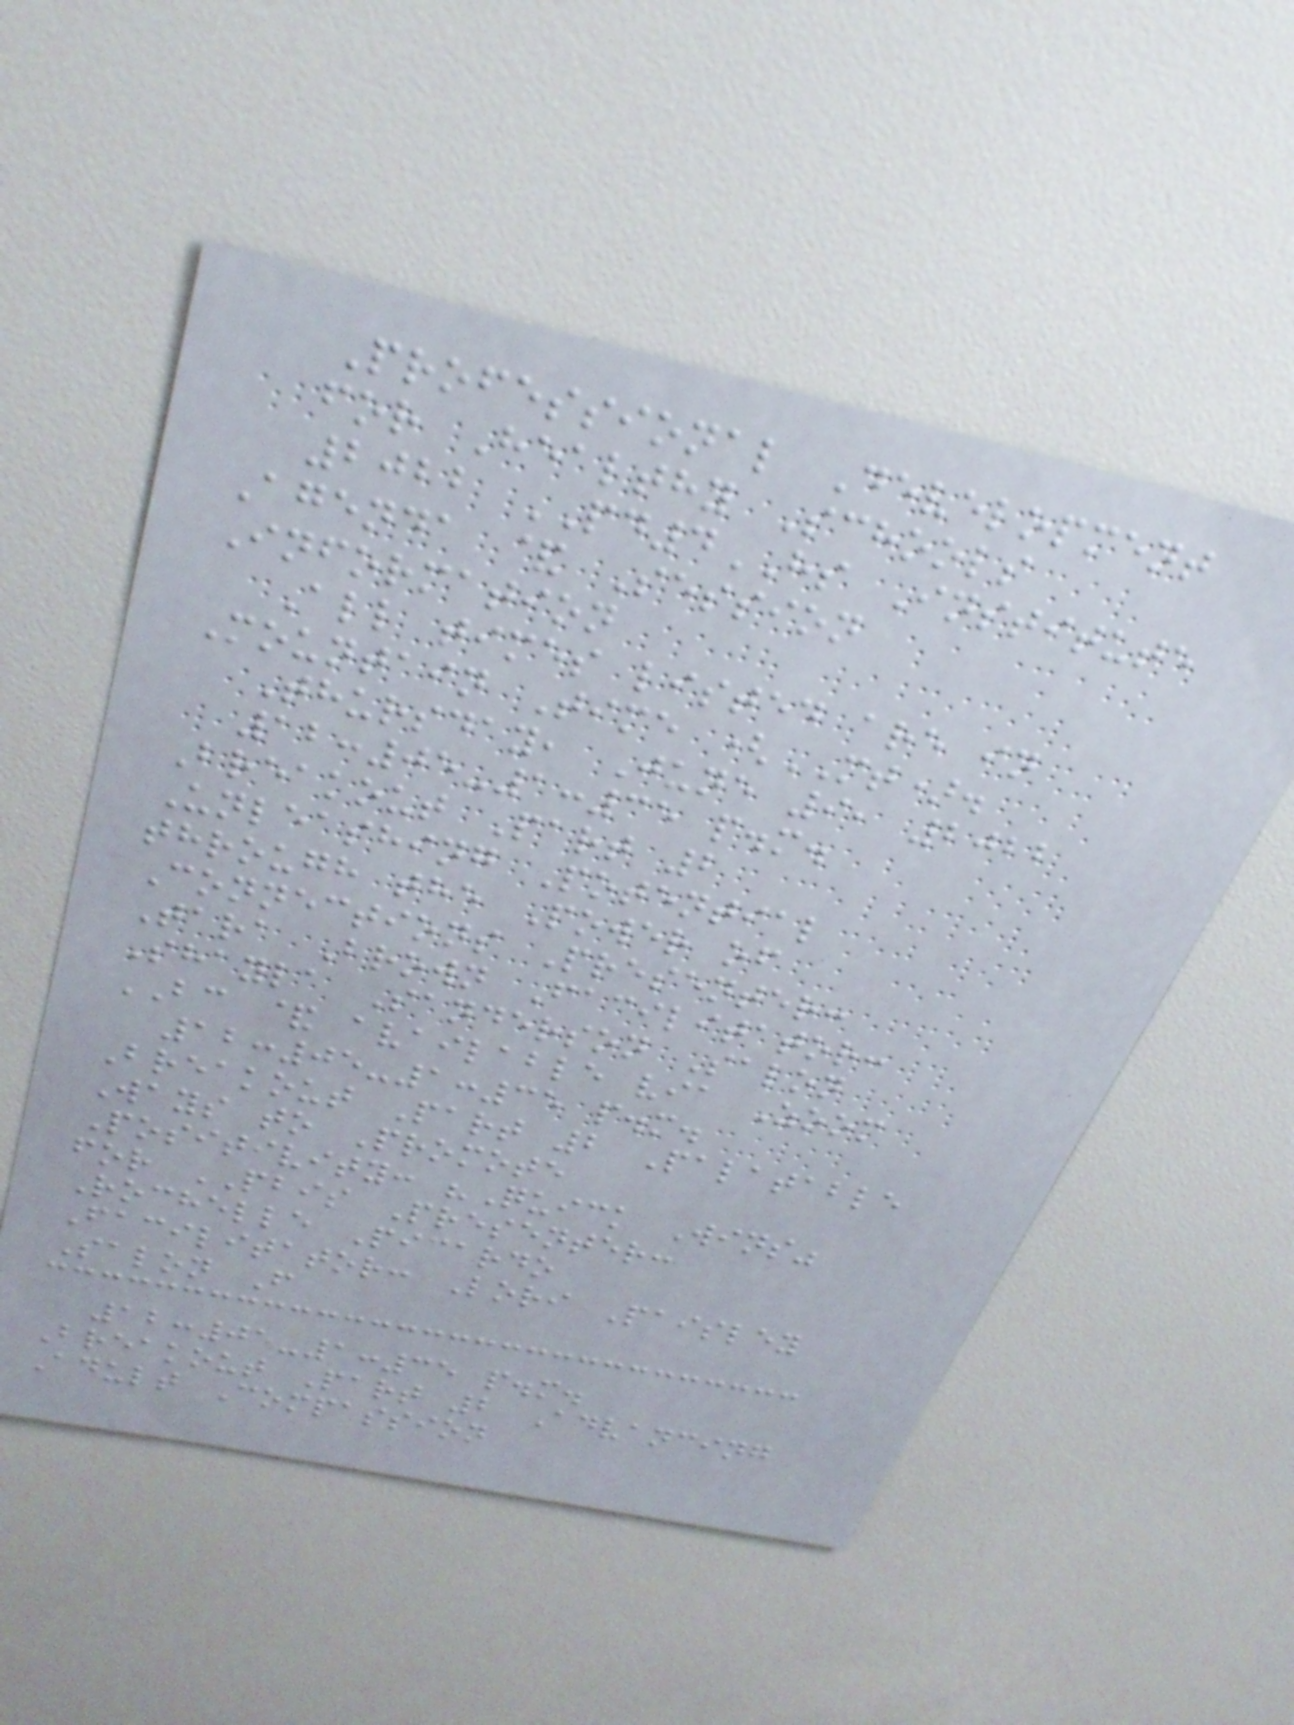Professional Development
for Healthy Schools
2022 PD4HS Institute
Agenda & Session
Information
All times listed are in
Mountain Time (MT).
Thursday, June 9, 2022
12:05-1:35 p.m.
Breakout Part 2
Unleashing Potential
through the Power of
Connections Presenter:
Tara Brown Facilitator:
Shayla Sanderson Salon
BC & available via Zoom
12:05-1:35 p.m.
Breakout Part 2 Palatable
Ways to Promote
Positivity: "Quick Wins"
for PBIS Presenter:
Rochelle Picardo
Facilitator: Lori Paisley
Salon F
12:05-1:35 p.m.
Breakout Part 2 Advancing
Adult Compassion
